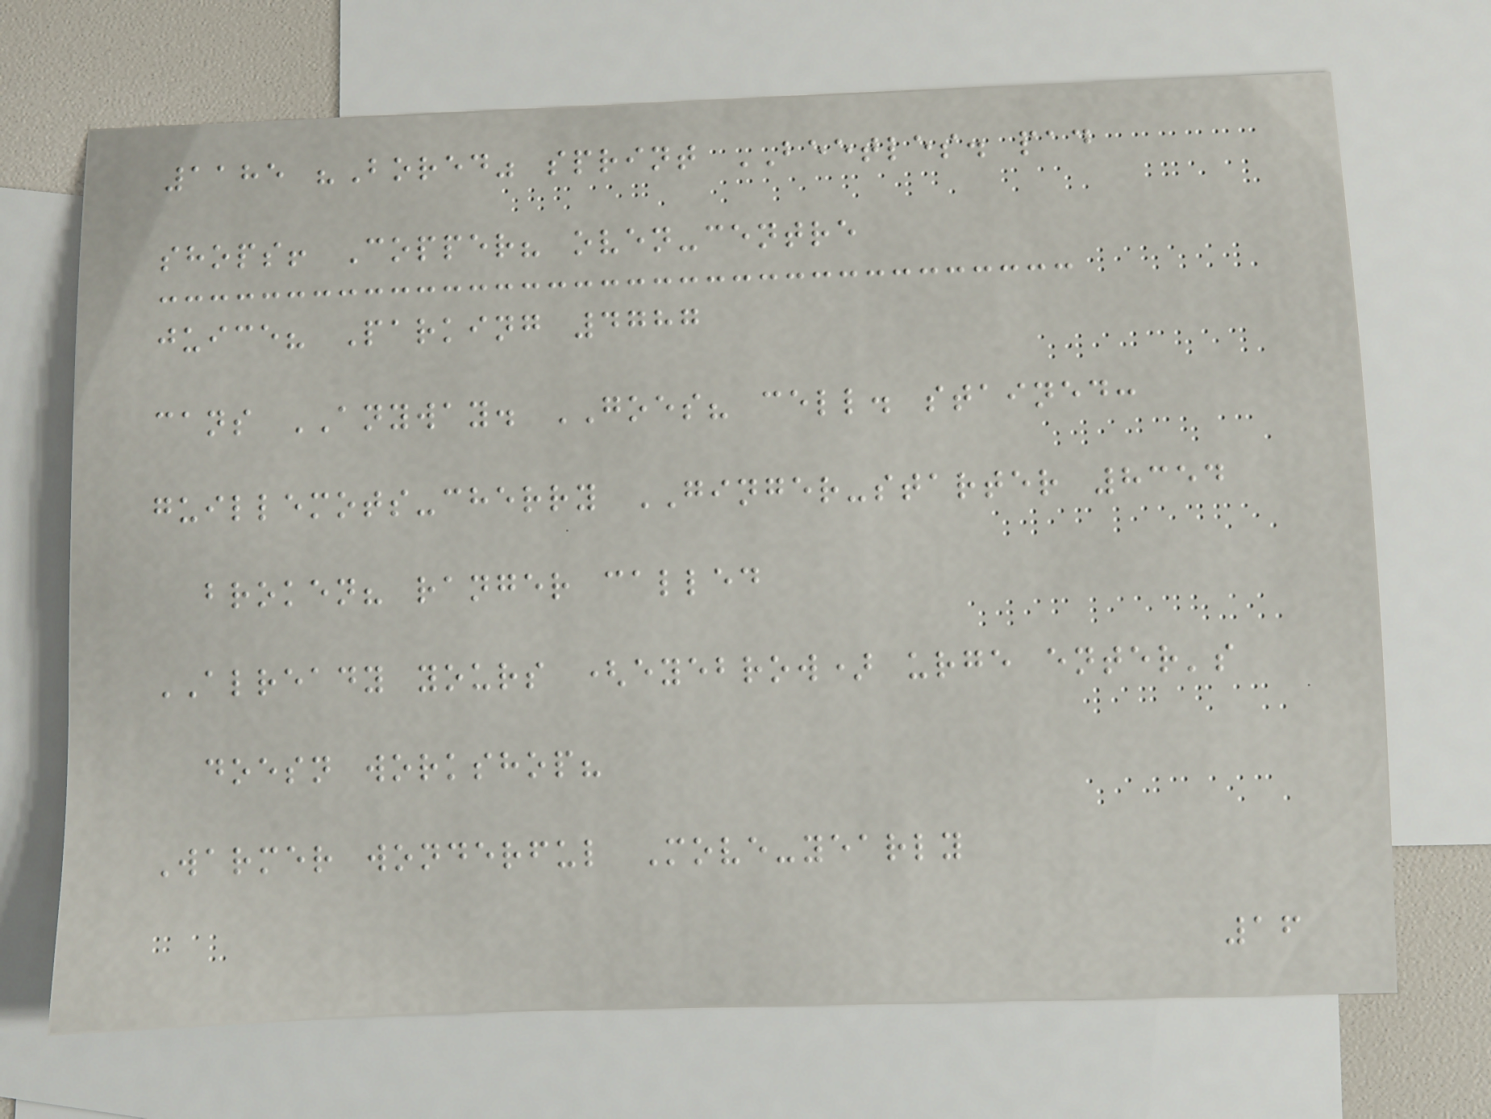1185 "Bored" sprint BEETLES. pad
shops! Copper? oven-centre
juice? Parking 4787
cans ANYWAY. GOES? cell. stained:
guillemots-cherry GINGER-starter 8354
broken? ranger called
ALREADY yours (eyebrow) urge enter's
doesn workshop?
Warmer wonderful Move-yearly
16
